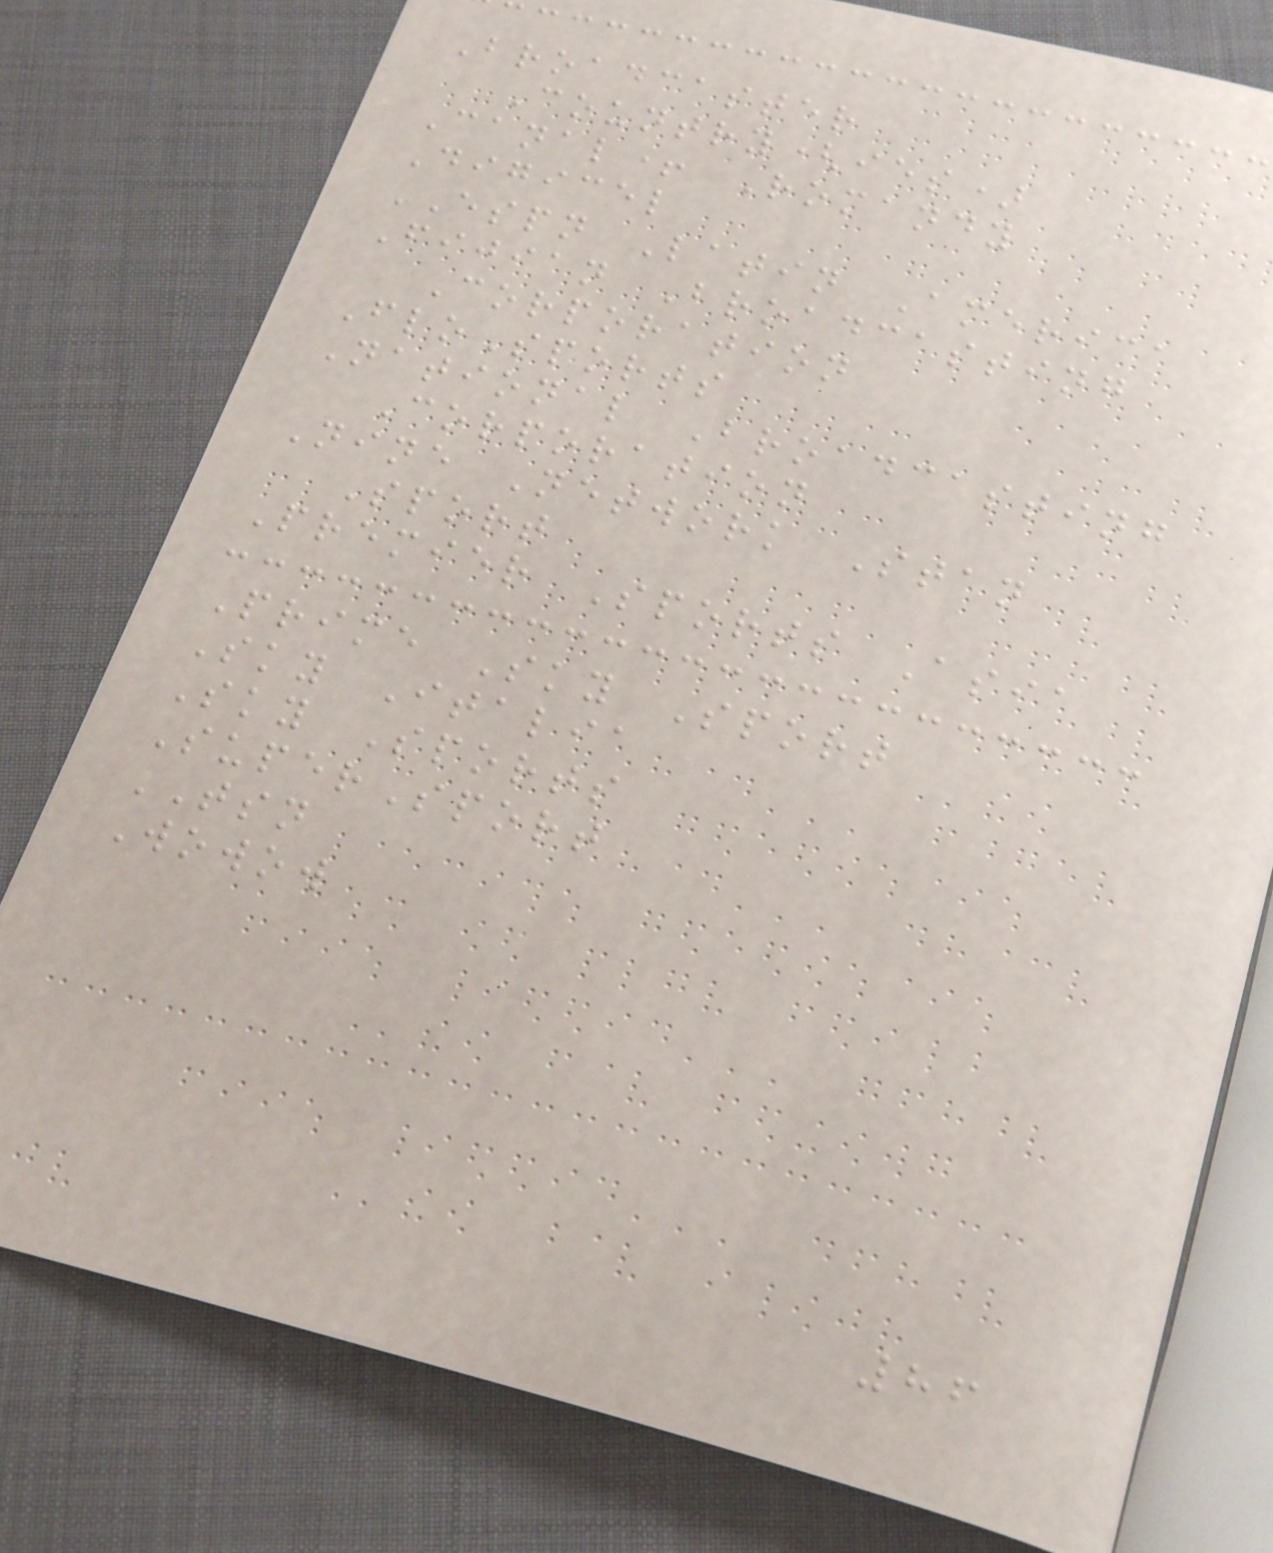Broadcaster
Country(ies)
Canal+ Romandy
Digicel
ESPN Latin America
Fijian Broadcasting
Corporation
FloSports
National Broadcasting
Corporation
Nine Network Stan
Sport
Premier Sports Asia
Prime Sky Sport
Sky Italia
Sky Sports
SuperSport
TSN
Wowow
86
